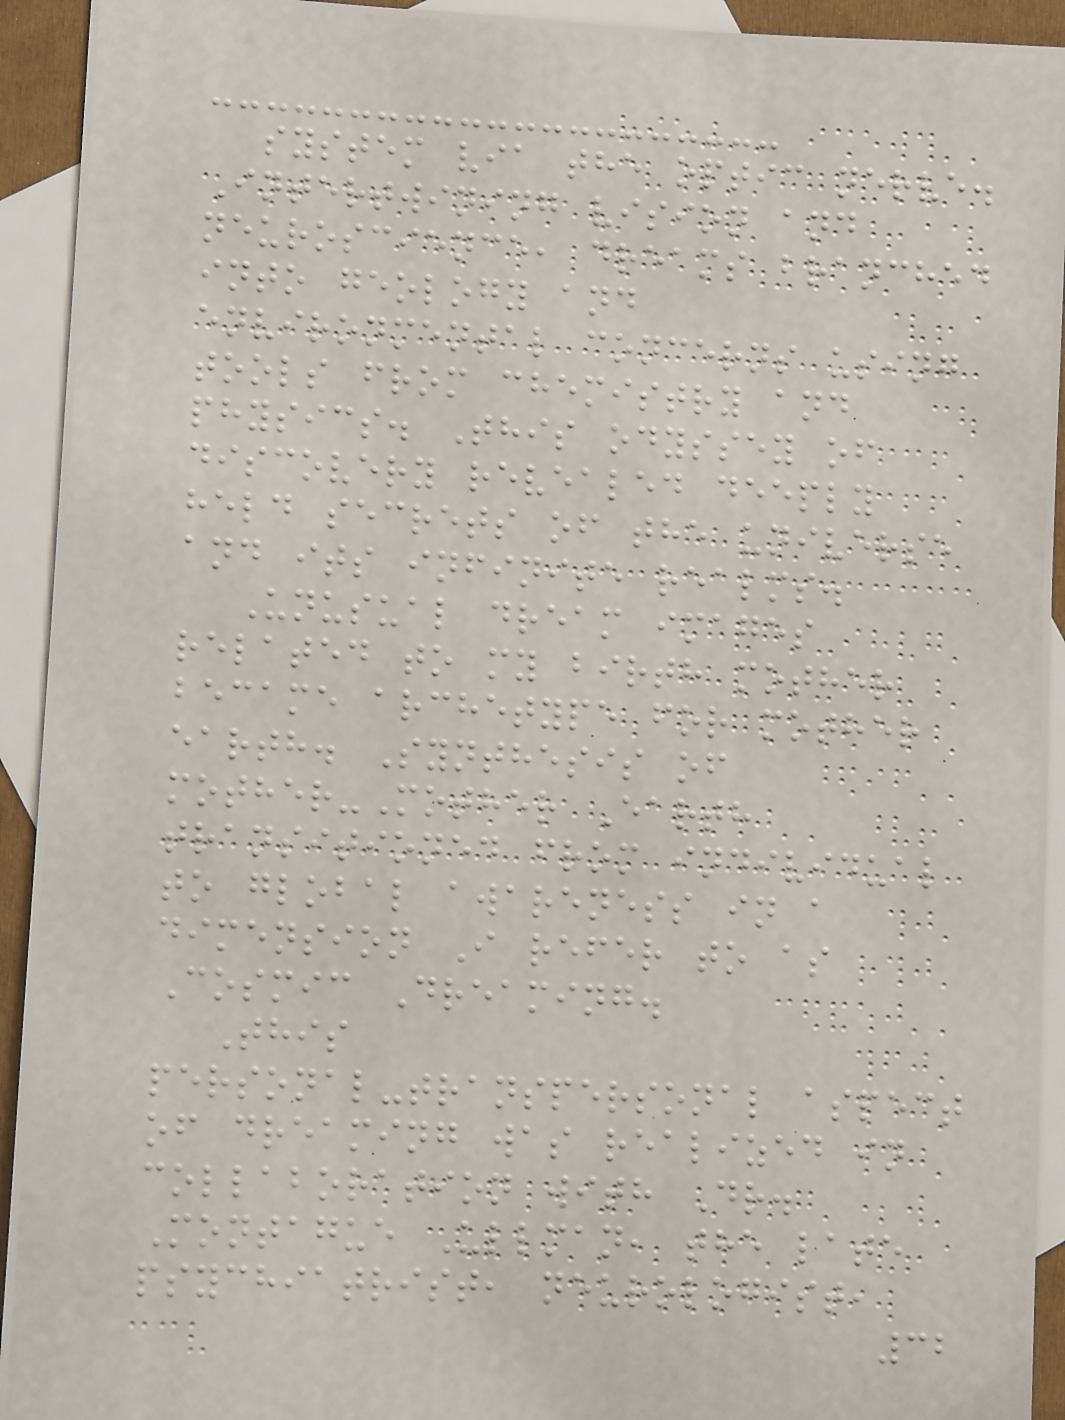system via the optic nerve.
Intertwining vision and
neuroscience, dreams branched
into geology and
environmental concerns using
tools from chemistry and
physics. This odyssey of
discovery revealed deeply
held secrets of the universe
and its infinite realms.
Unusual dream images
related to my birth mother
became archetype for mother
earth. Synthesis of
mother-Mother Earth
transitioned from individual
to global awareness in a
dimension I refer to as
Cosmic Dreaming.
This
personal-transpersonal aspect
of dreaming was realized in
collaboration with Dr.
Montague Ullman, the late
psychiatrist, neurologist,
32
